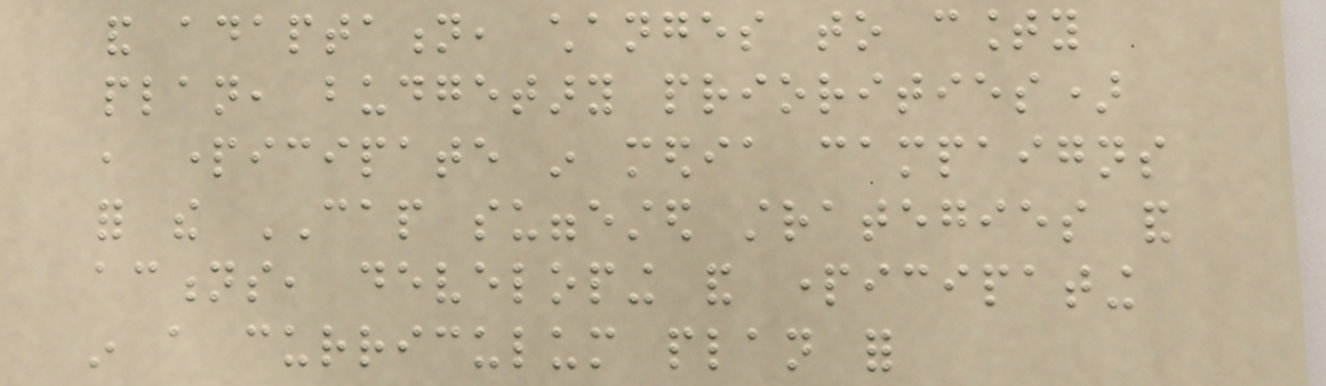and adaptation, changes to county
plan, budgetary priorities)
, participate in media campaigns
for the CAP suggested strategies and
actions, developing and participating
in a curriculum plan for
